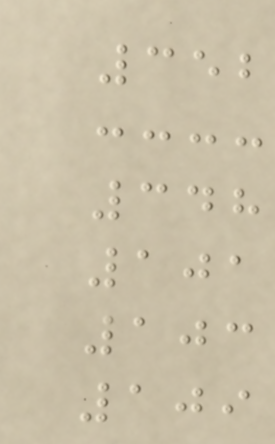352
348
101
103
109
